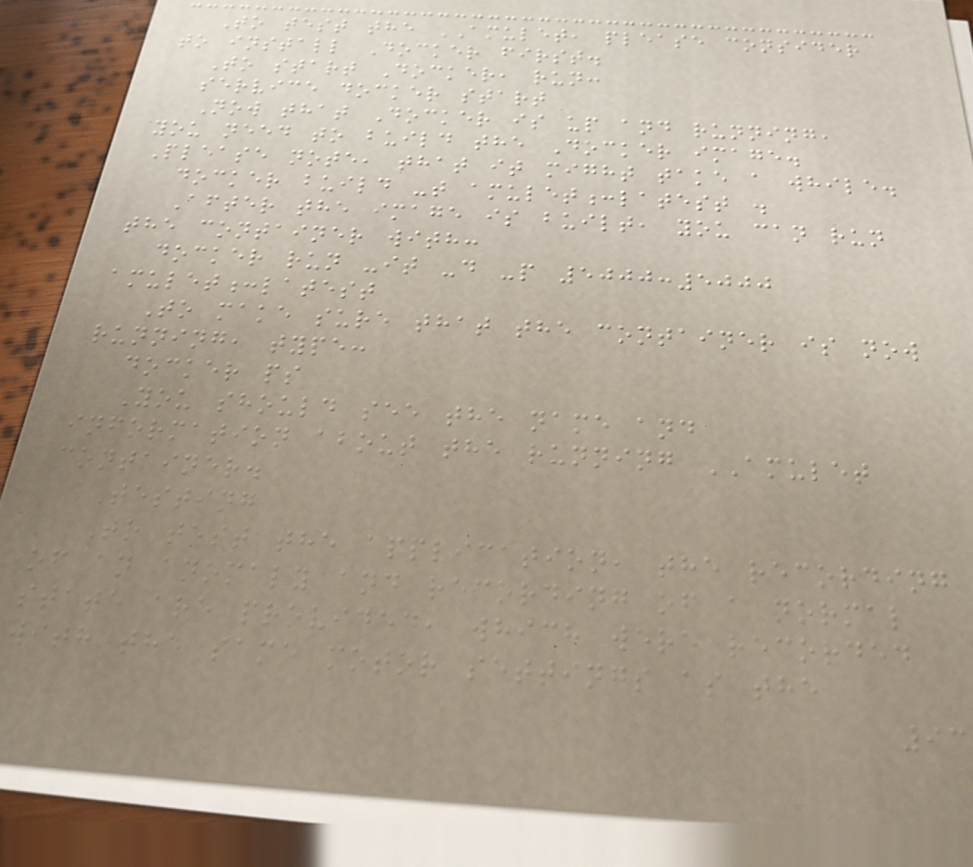To test the AMULET, please consider
to install Docker first.
To start Docker, run:
service docker start
Now that Docker is up and running,
you need to build the Docker image.
Please note, that it might take a while.
docker build -t amulet:latest .
After the image is built, you can run
the container with:
docker run -it -d -p 5000:5000
amulet:latest
To make sure that the container is now
running, type:
docker ps
You should see the name and
information about the running AMULET
container.
Testing
To test the application, the recording
of an anomaly and recording of a normal
state are provided, which were recorded
with the same motor settings as the
93
